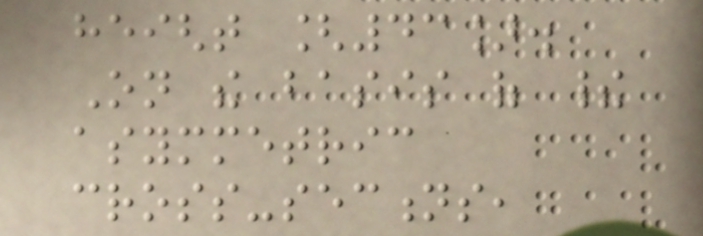height [43].
On the basis of their
asymmetric
cross-sections,
